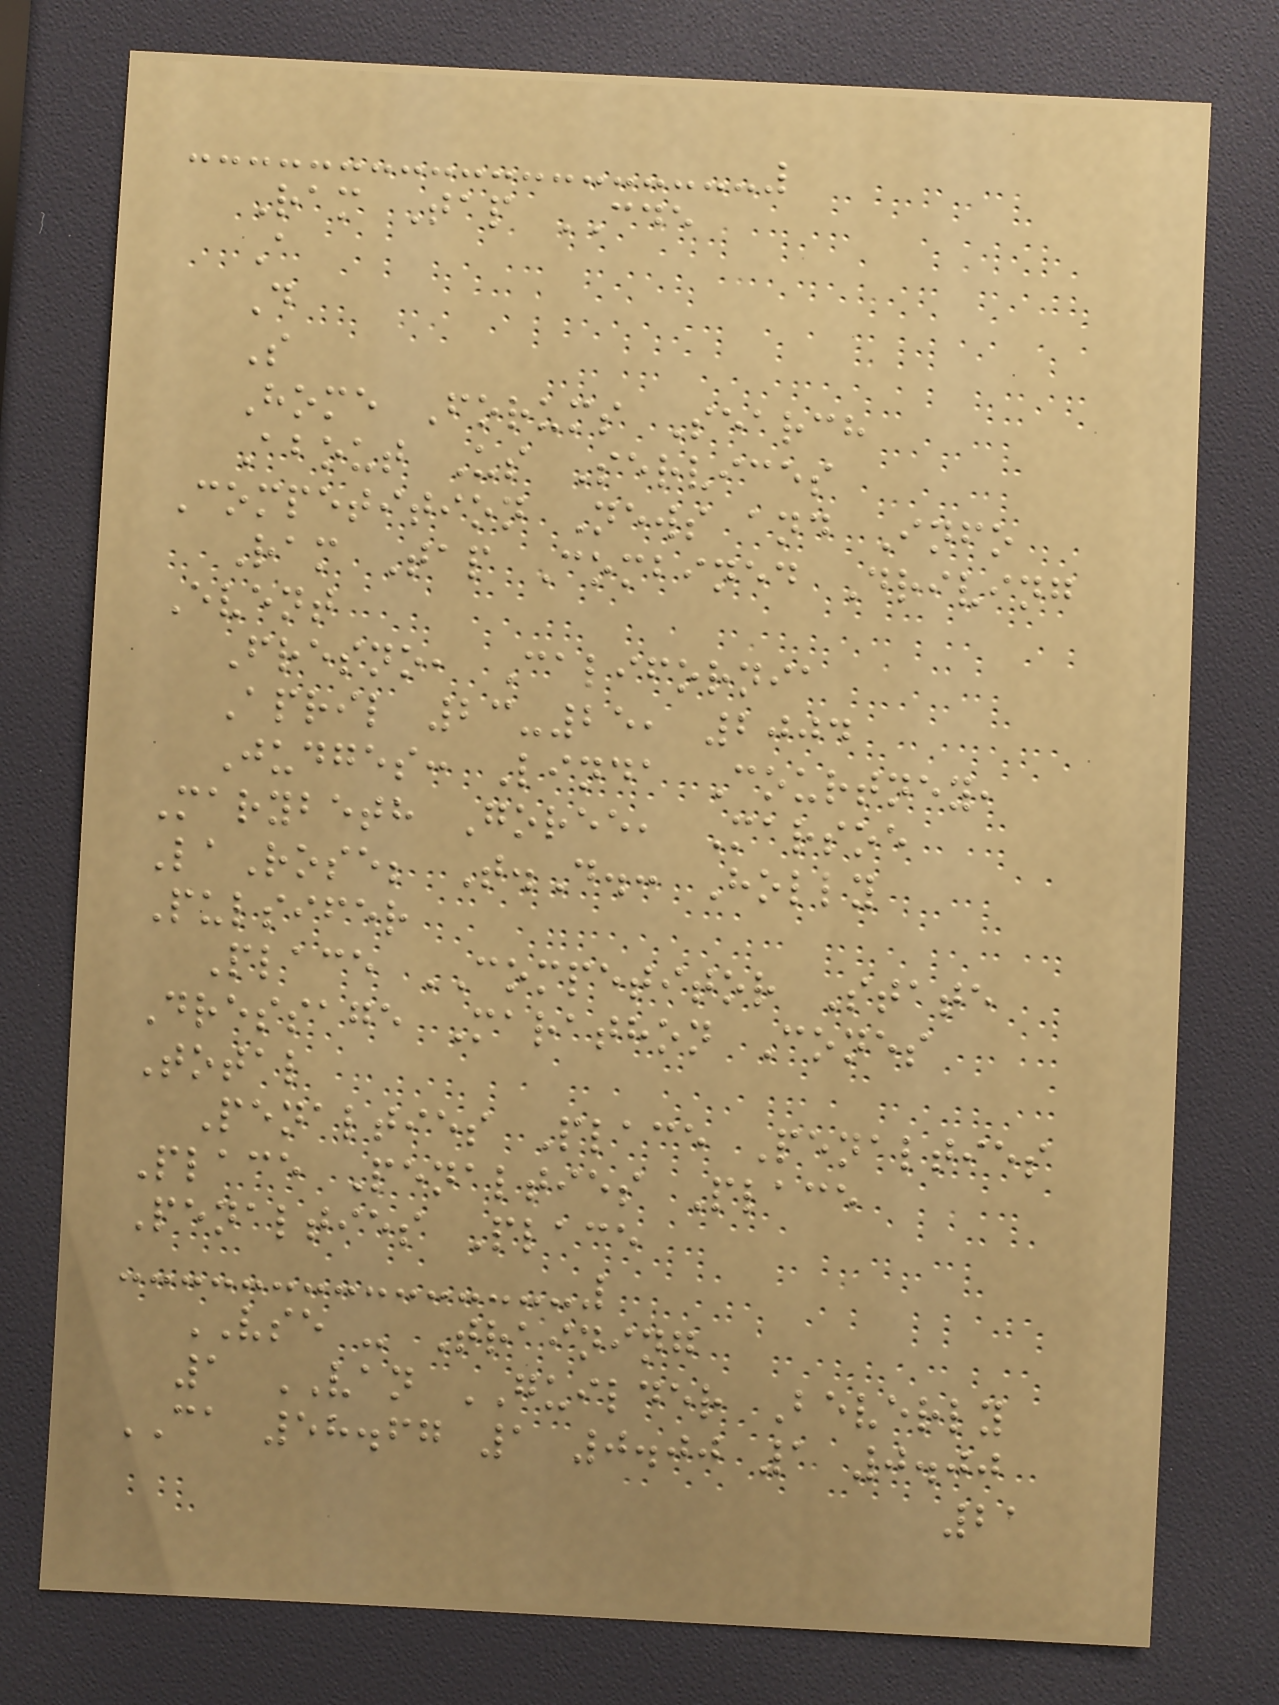Ram Tap CDE
A
D
S
Home Forums Search
About Us Services
Competition News and Info
Ram Tap Combined Driving
Event
Fresno, California
April 23-25, 2004
Judges: Linda Courtney,
Marybeth Goree, Marsoe
LaRose; T.D.: Holly
Pulsifer
Place COMPETITOR State
Dressage Marathon Cones
Total
Penalties Place Penalties
Place Penalties Place
Penalties Place
VSE - Training
1 VAN GUILDER Beverly
CA 58.67 1 0.00 1 0.00
21
